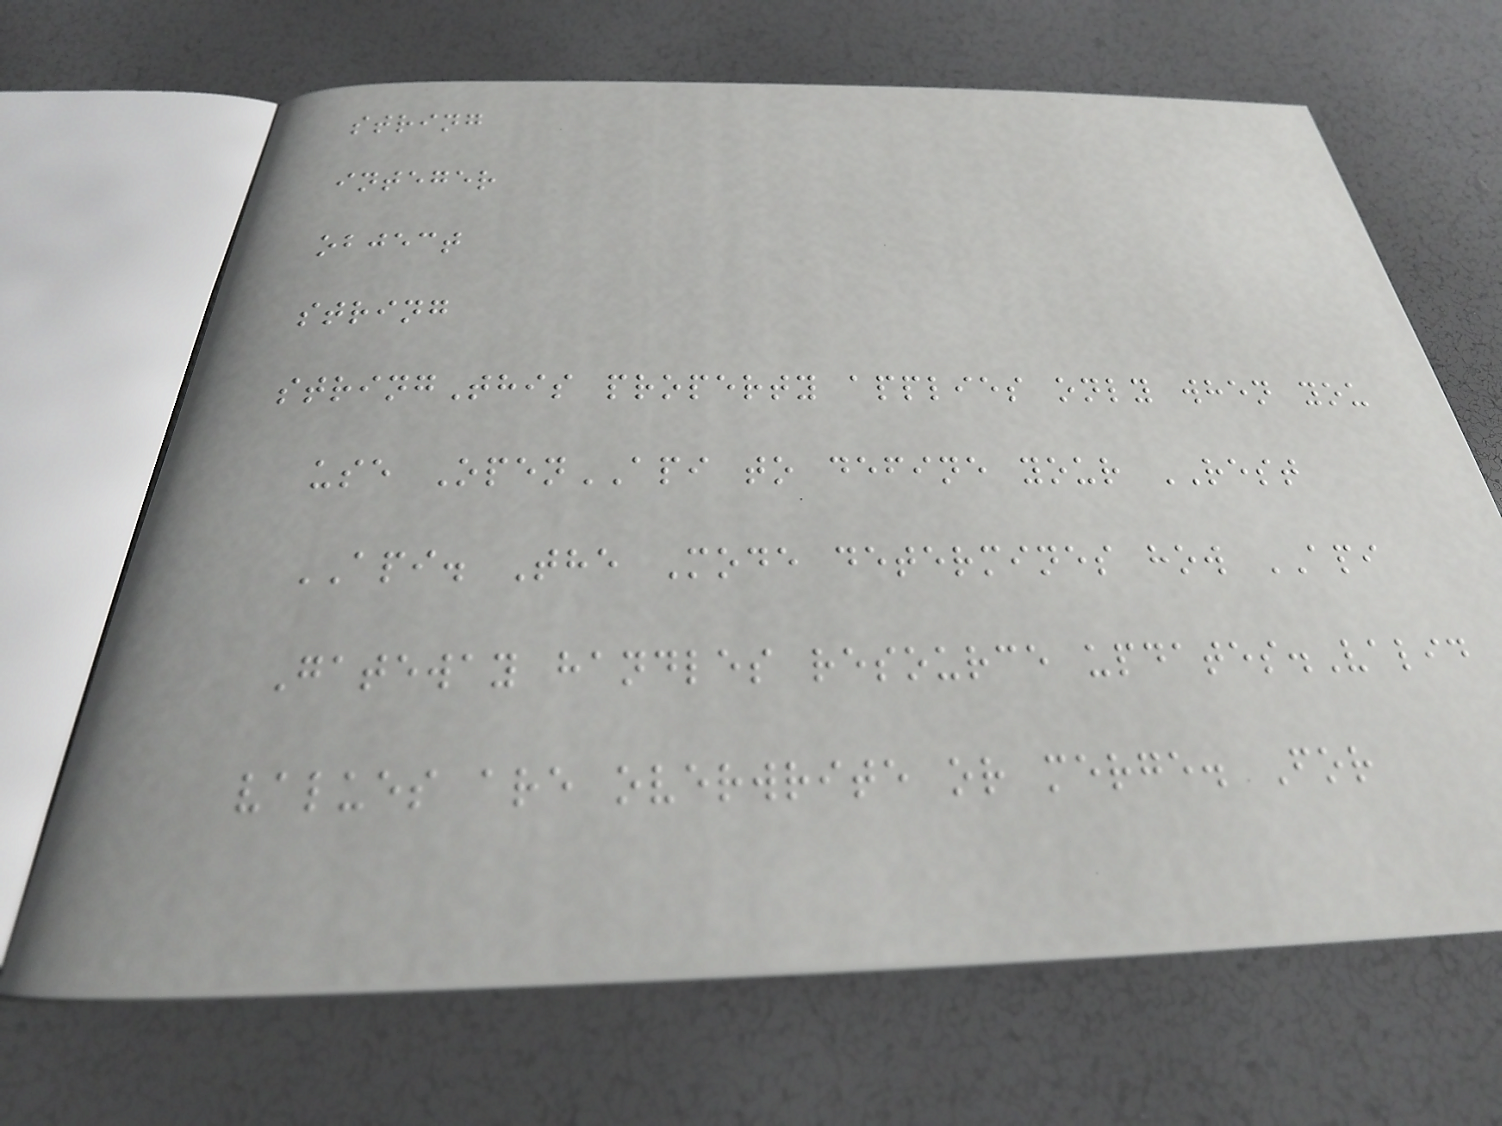string
integer
object
string
stringThis property applies only when you
use OpenAPI to define your REST
API. The Mode determines how API
Gateway handles resource updates.Valid
values are overwrite or merge. For
